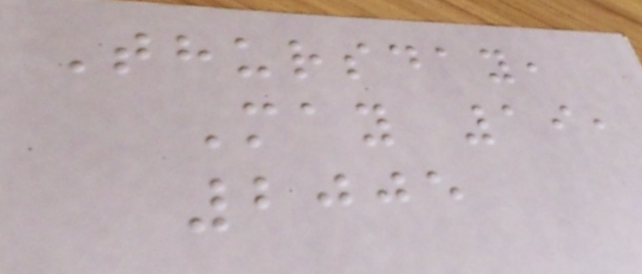Thursday,
May 19,
2005
